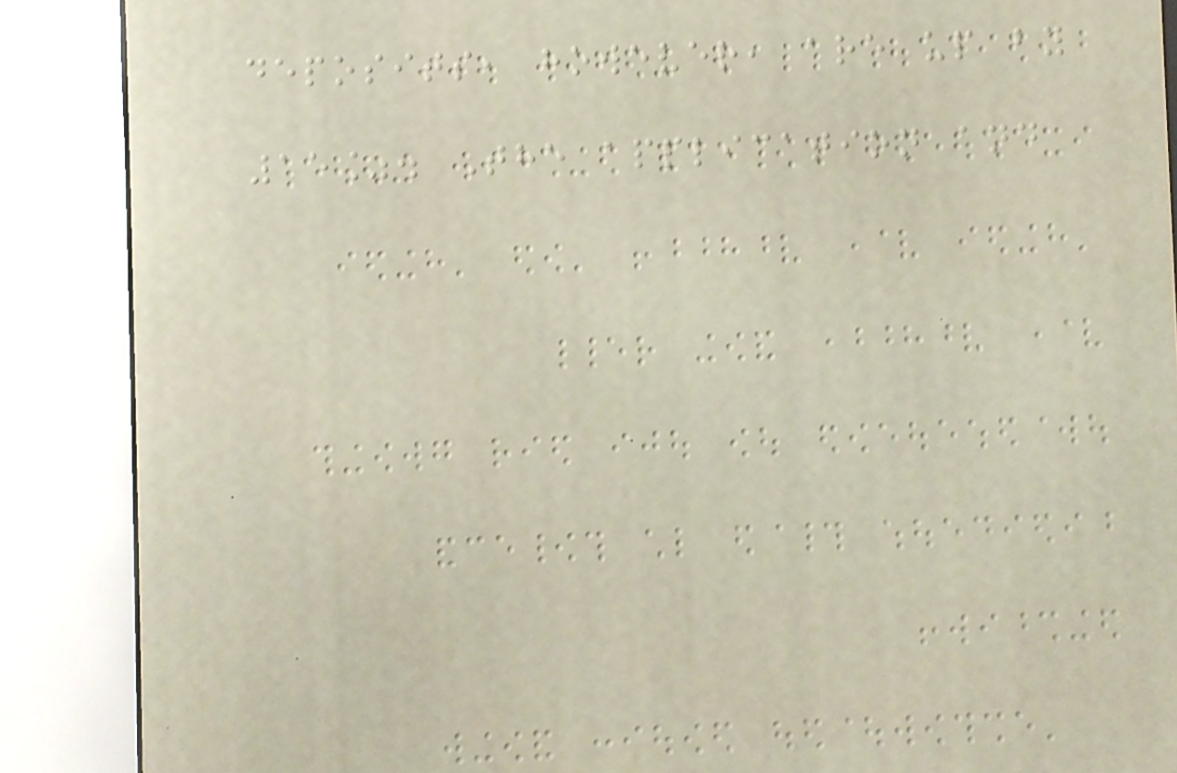deposits, however, are up by
15%. The application and
